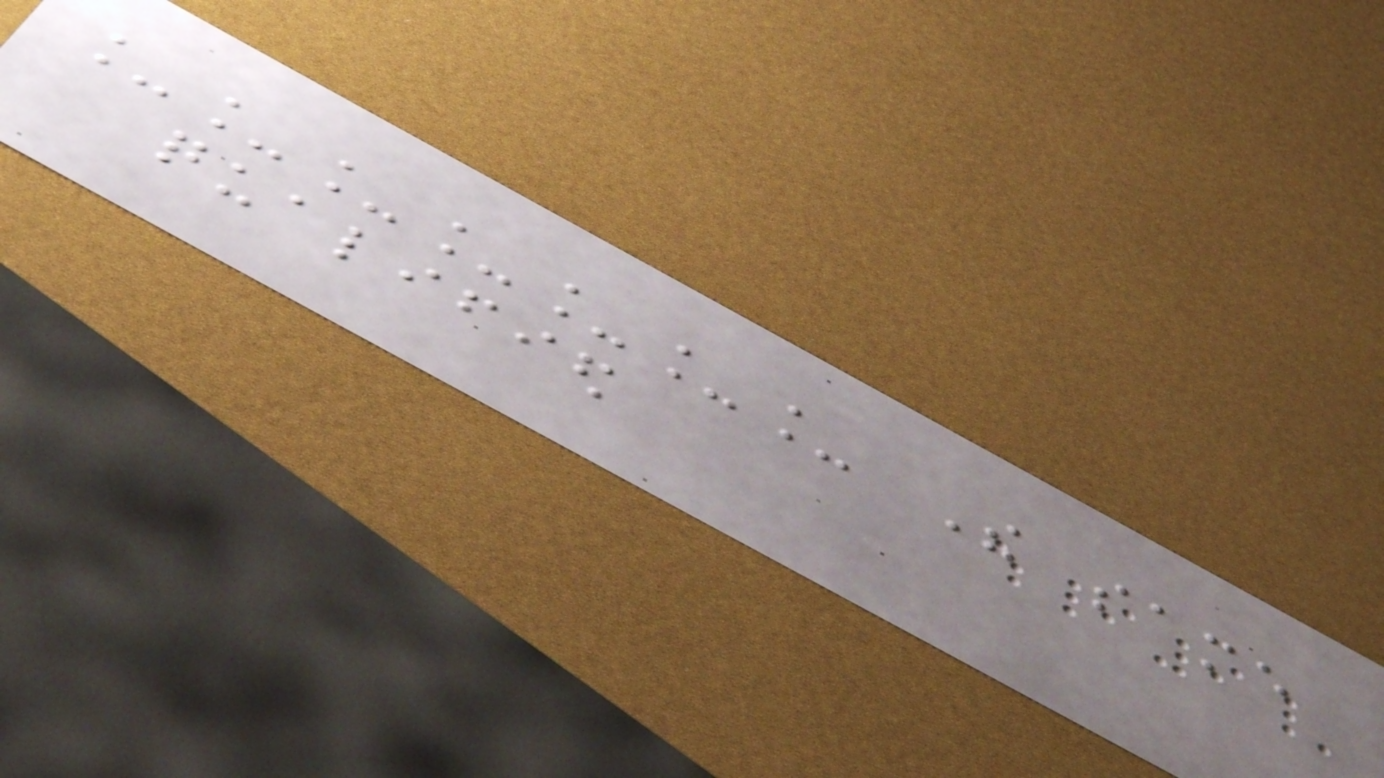_______ The same
qualified
